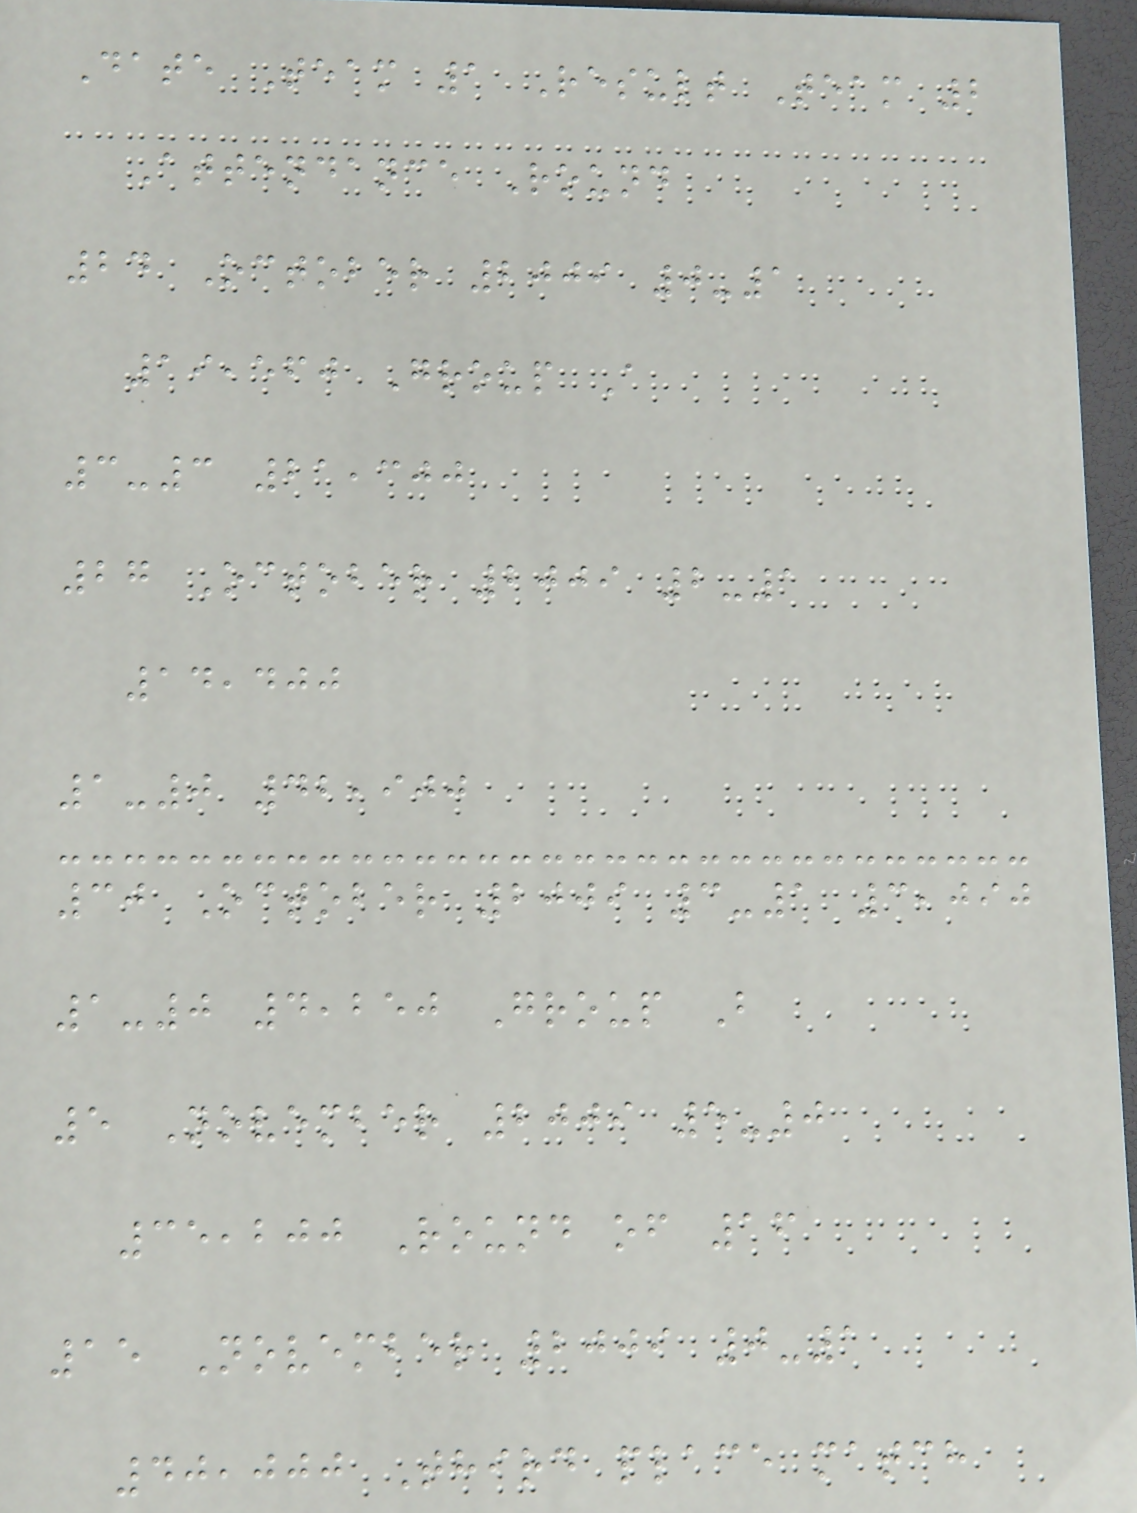Date Team 1 Result Team 2
Attendance Round
24 October 2009 0-1
19,560 Group A
3-3 21,300
27 October 2009 2-1
14,400
1-0 42,900
30 October 2009 3-1 3,090
1-0 4,250 Group B
5 November 2009 5-0
35,200 Round of 16
15 November 2009 0-1
40,000 Third place match
